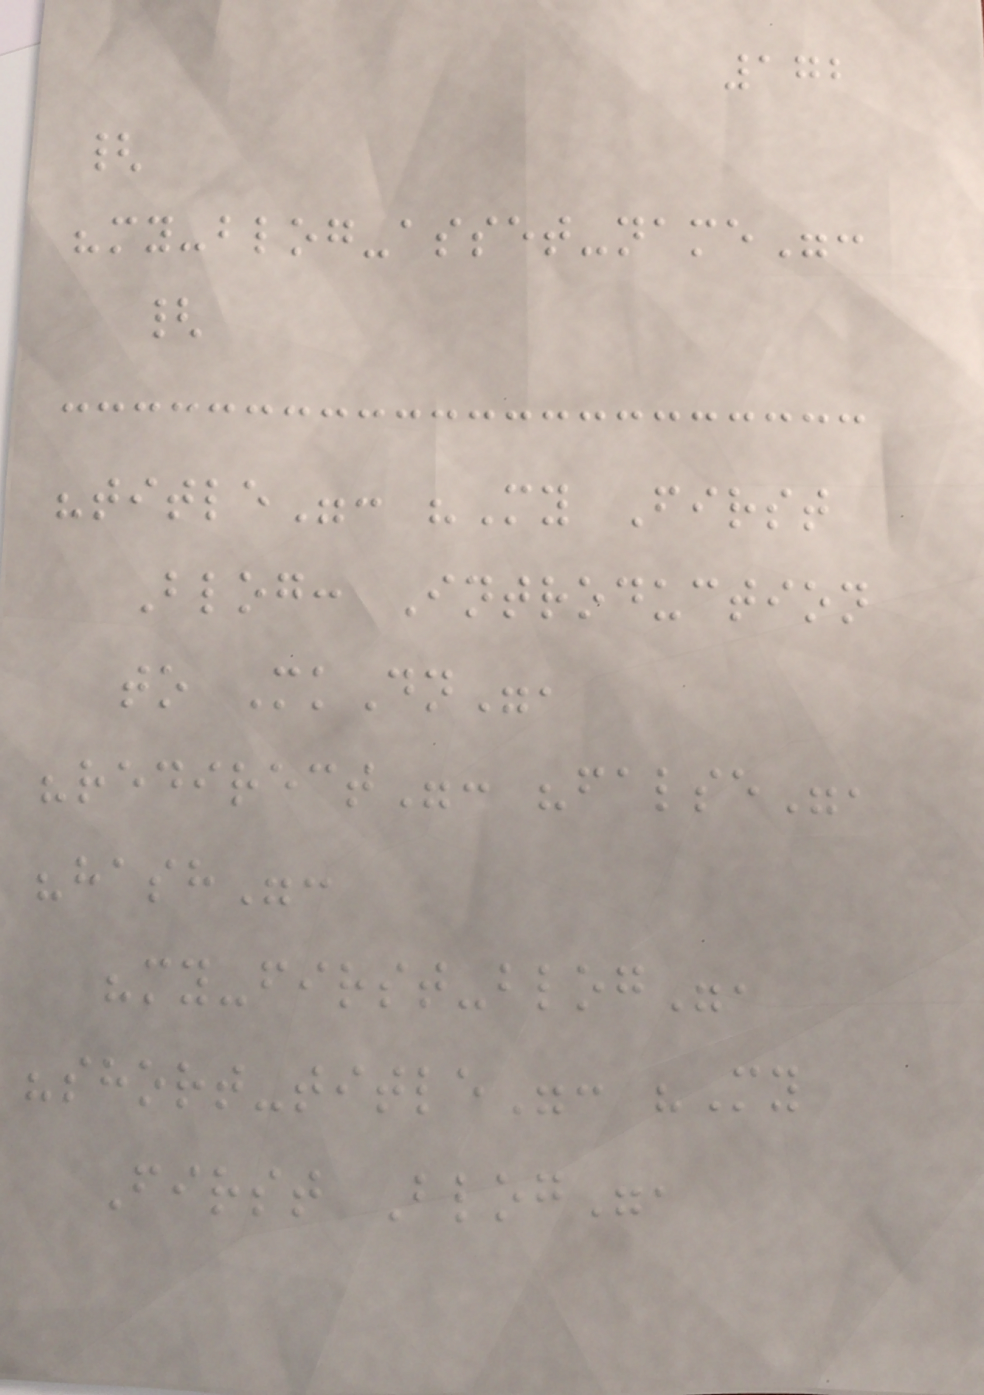172
{
"my-blog-asset-name":
{
"title": "My First
Blog: Introduction
to MkDn",
"redirect": "false",
"hash":
"my-first-blog",
"short-title": "My
First Blog",
